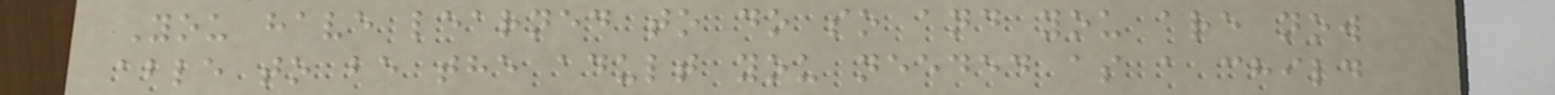You have learned to do so and you are now
able to be the adult you needed as a child
